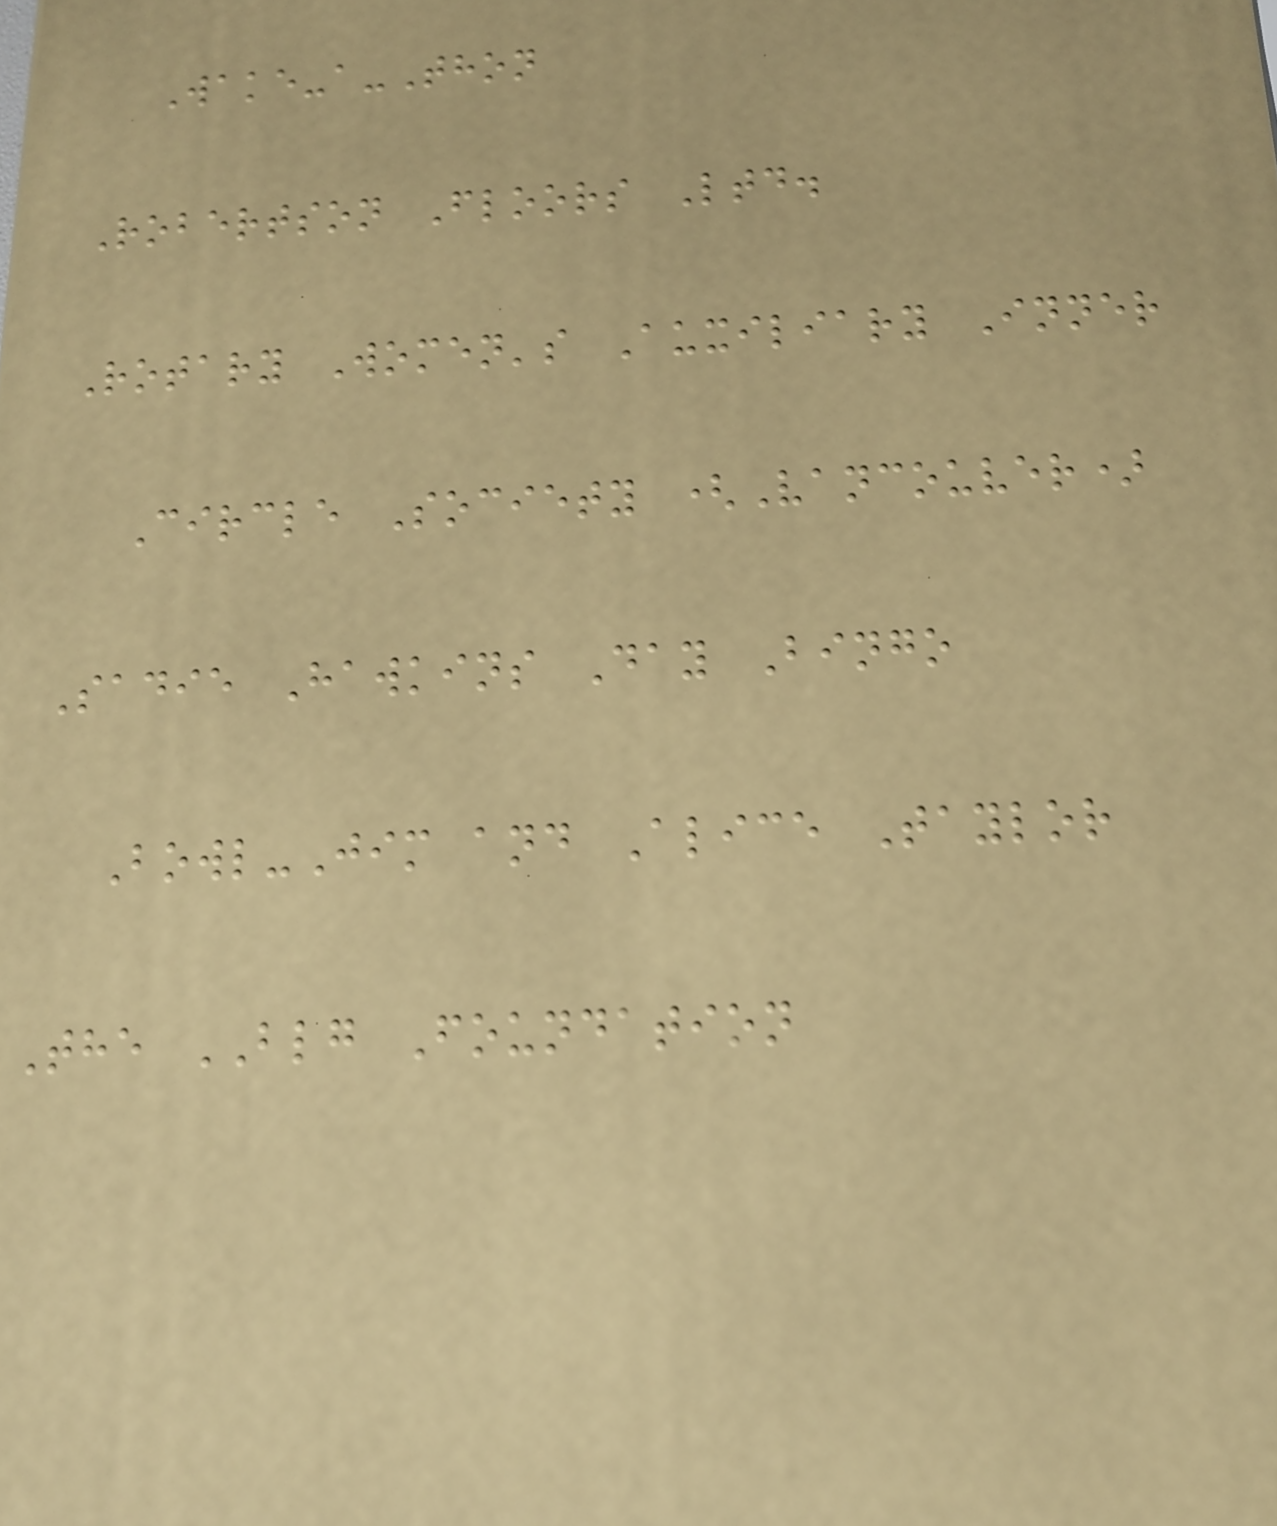Wake-a-Thon
Robertson Floors Ltd.
Rotary Women's Auxiliary Inner
Circle Society (Vancouver)
Sadie Hawkins Day Bingo
Bowl-Jim and Alice Taylor
The BLG Foundation
